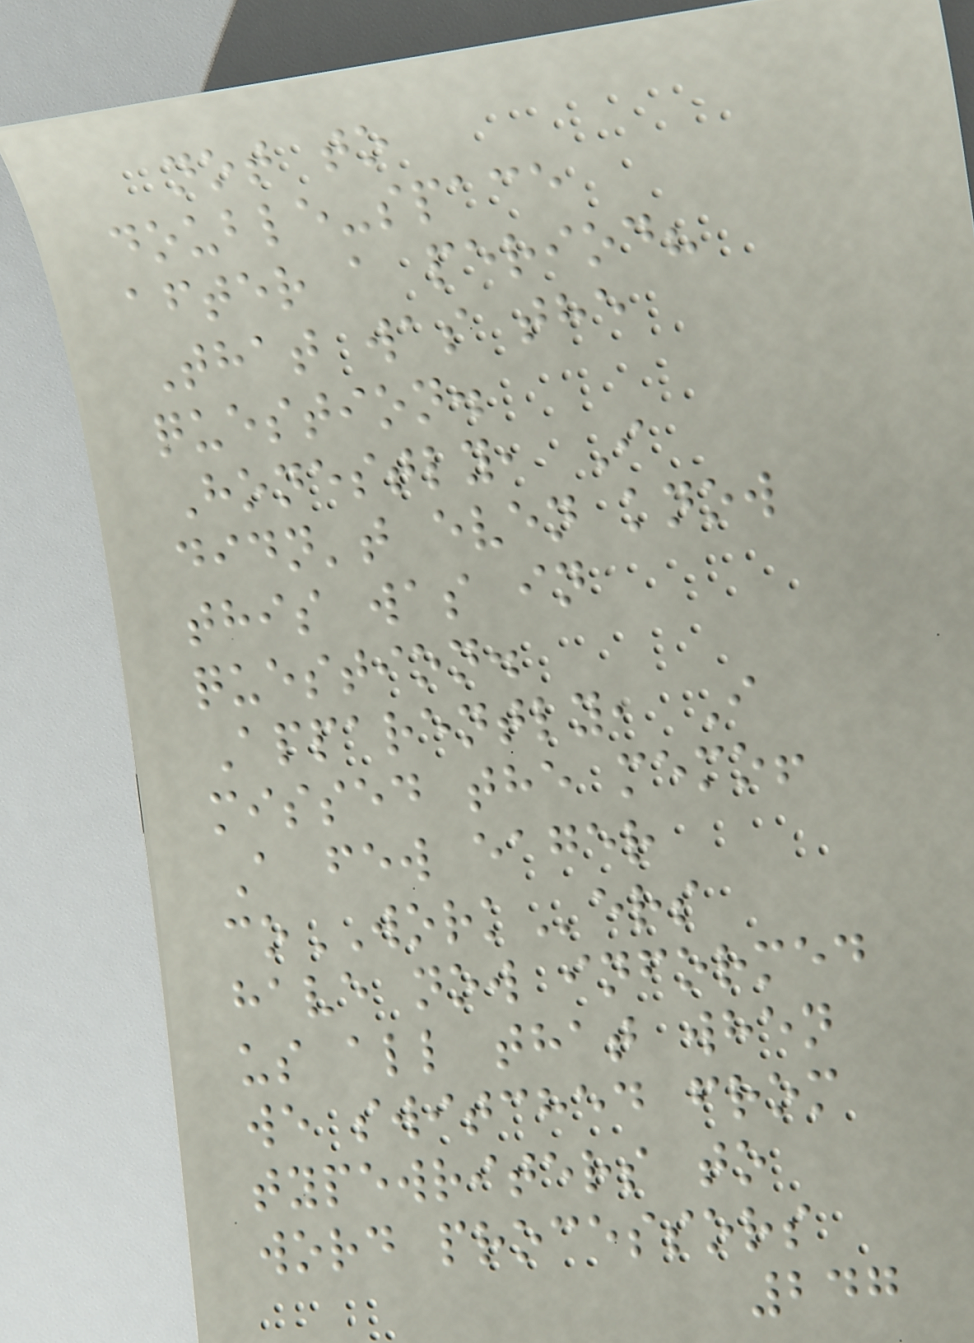not to
double-space
after a period?
That was the
question.
Honestly, I
didn't even know
this was in
question.
Apparently, I
missed the memo!
A few eager
coWORKers
have now informed
us all that when
we switched from
typewriters to
word processors
247
